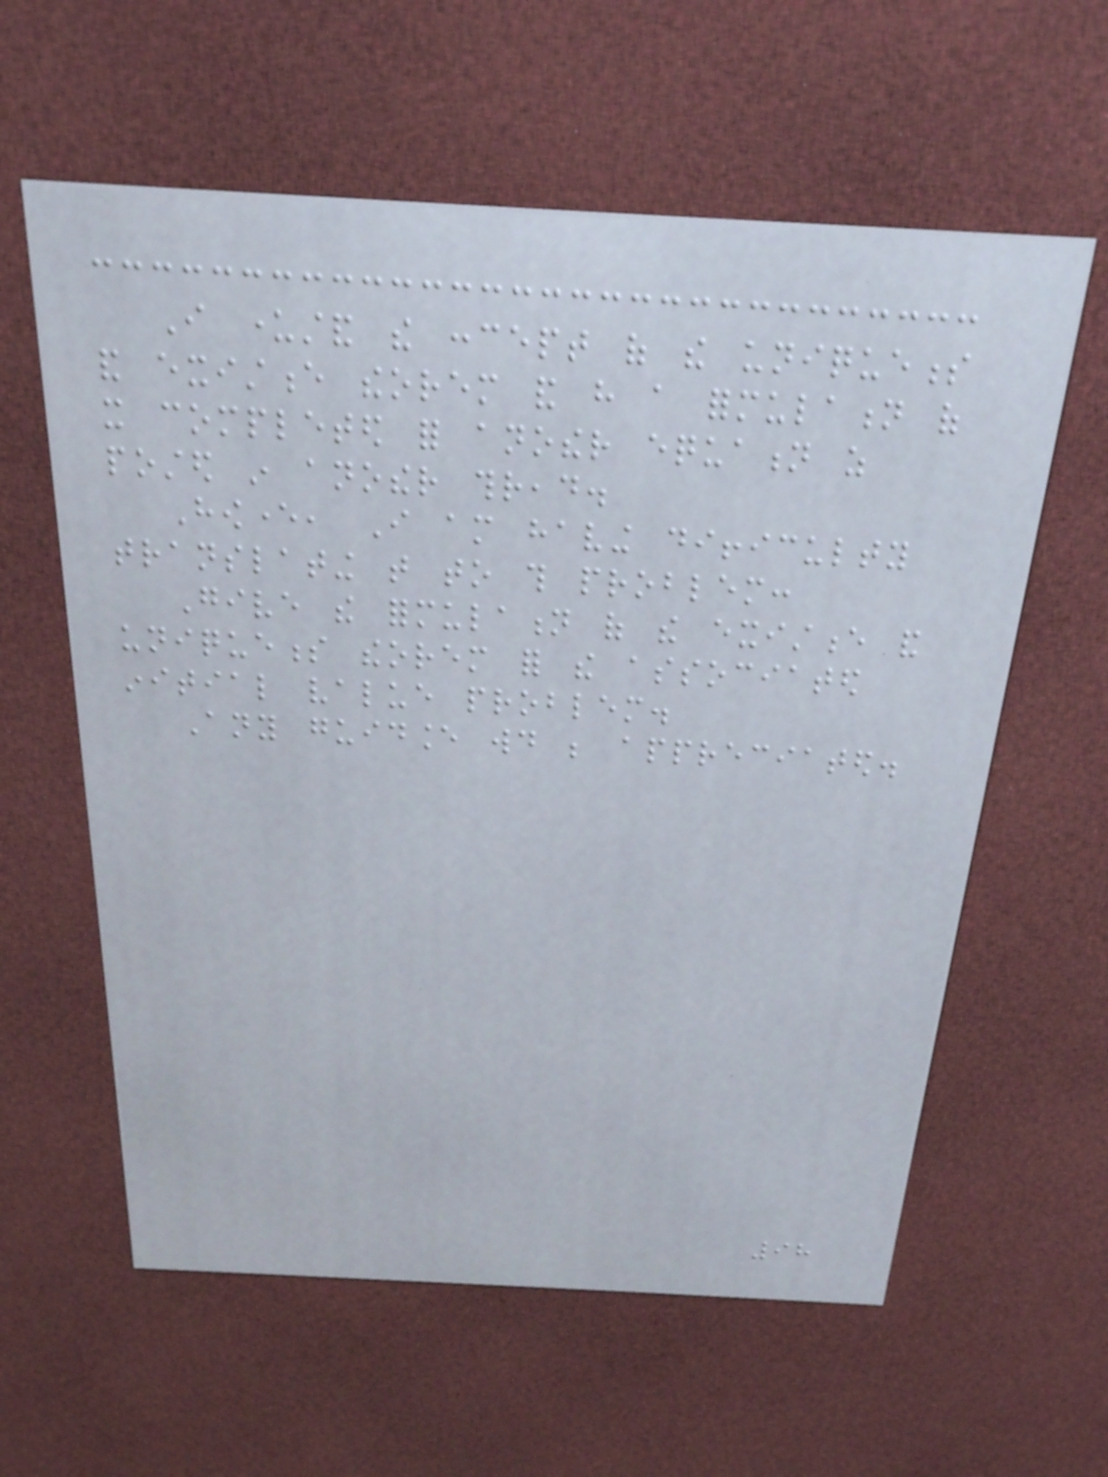I understand the concept of the uniqueness
and existence theorem and have a formulation of
it completed for another equation as
posted in another thread.
However, I am having difficulty
translating that to this problem:
Give the formulation of the existence and
uniqueness theorem for the associated
initial value problem.
Any guidance would be appreciated.
98
